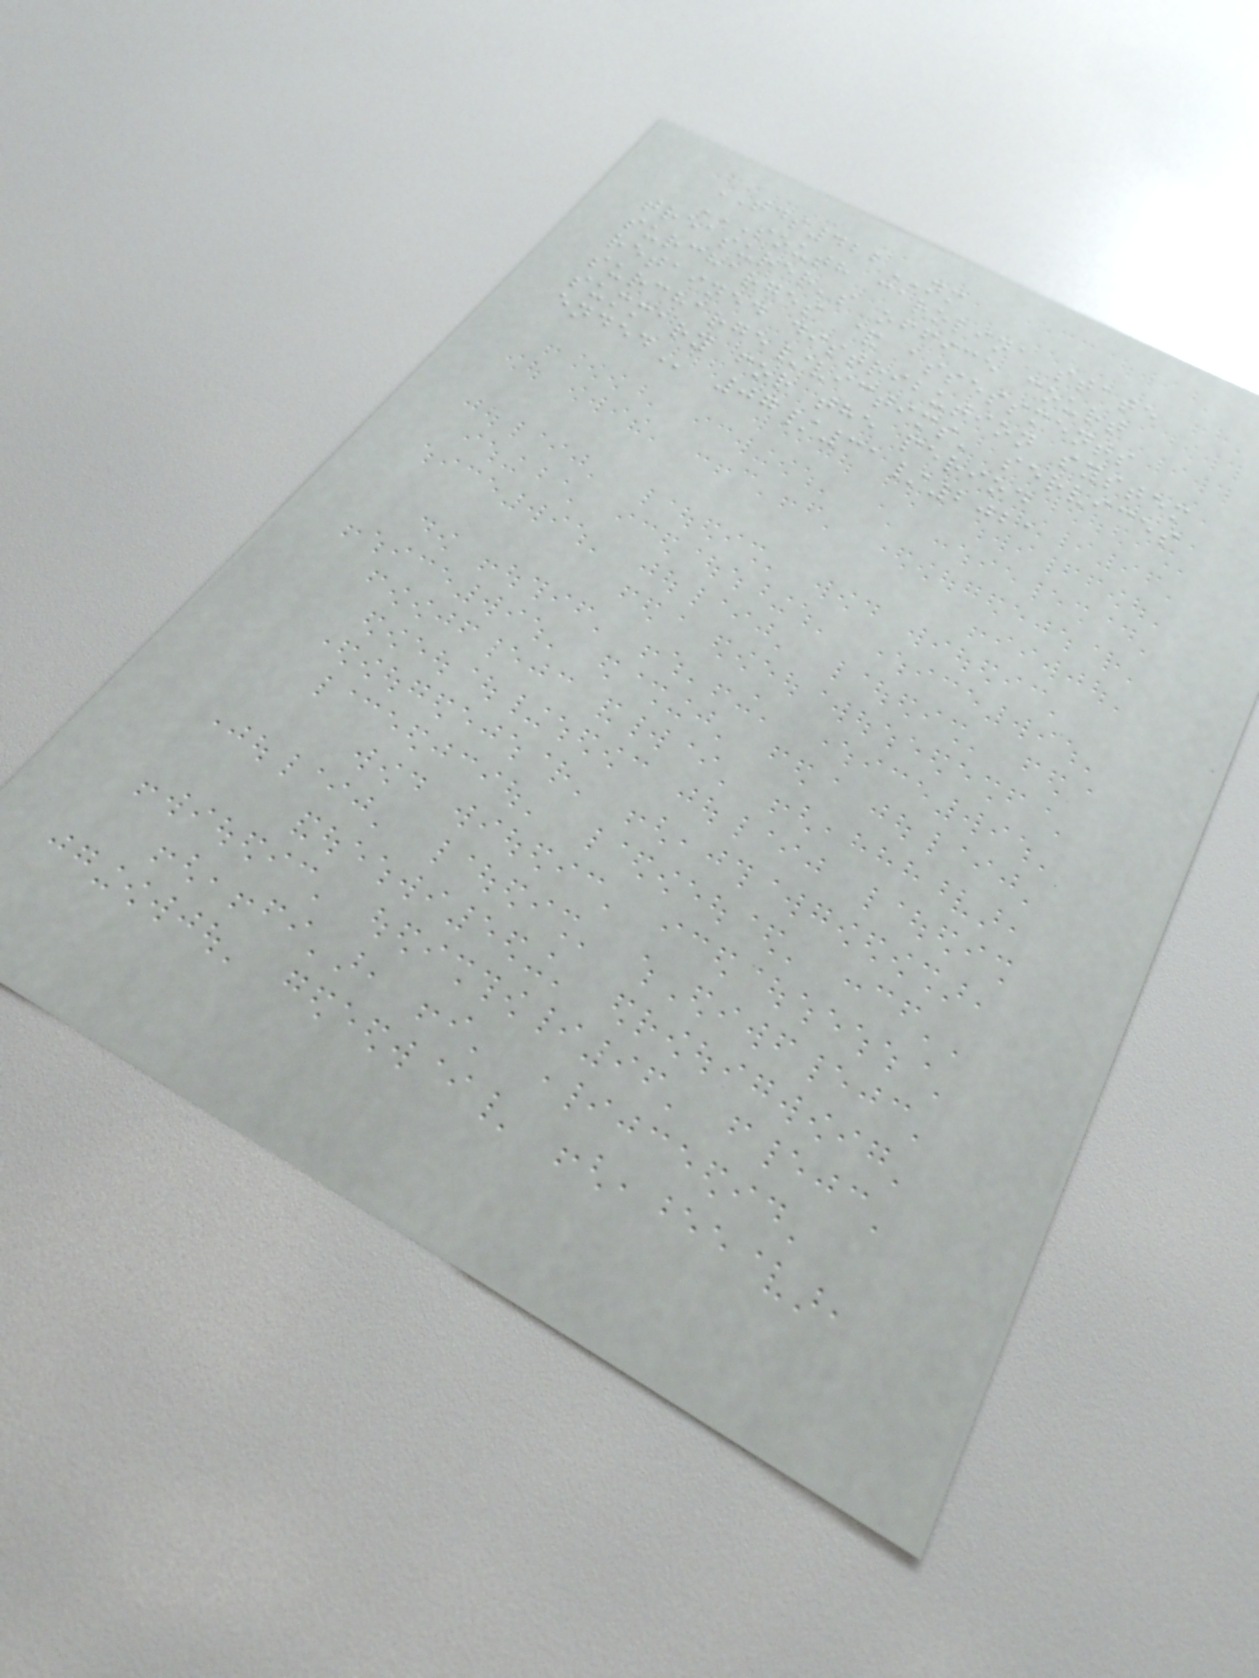TDS422NM
SOUTH CAROLINA STATE
TREASURER'S OFFICE COURT
SURCHARGES & ASSESSMENTS
RETAINED DISTRIBUTION SYSTEM
SURCHARGE/VICTIMS' SERVICES
SUMMARY FOR THE PERIOD
ENDED 07/31/2021
